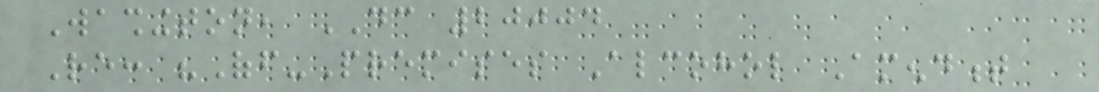Washington, DC 20004
Re: "Off-Premises Alcohol Amendment
